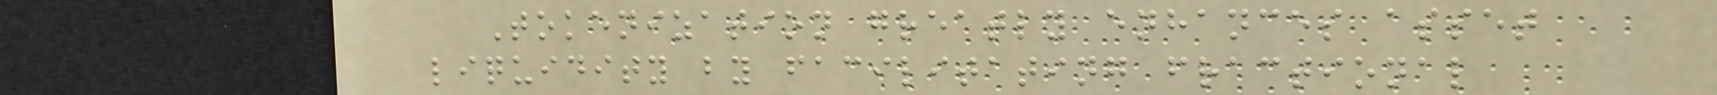Tokenization greatly enhances asset
liquidity by facilitating fractional
